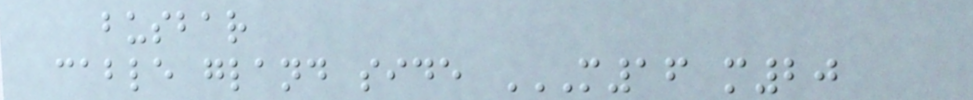busbar
cable gland side M16 M20
